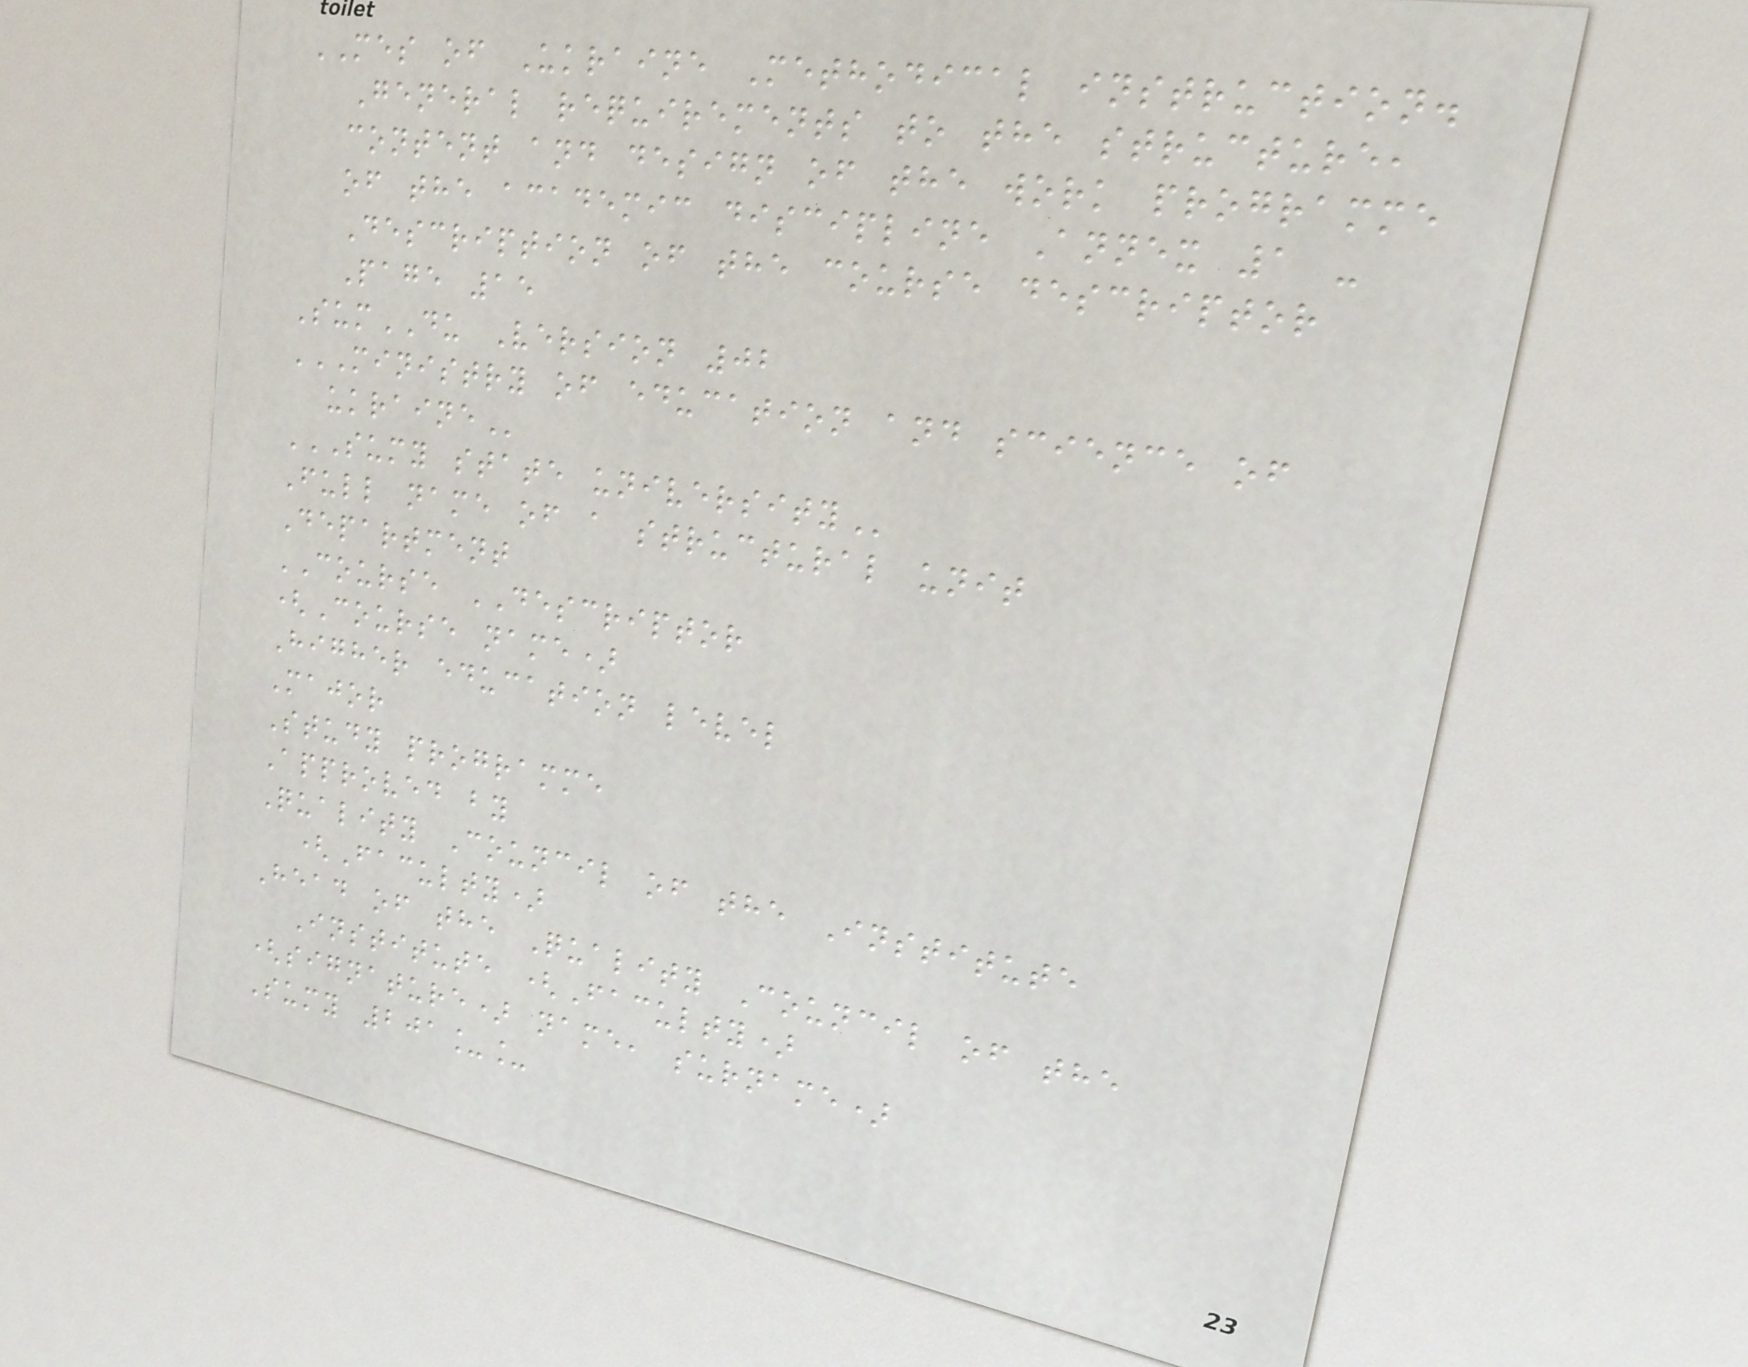MES of Ukraine Methodical instruction.
General requirements to the structure,
content and design of the work programme
of the academic discipline Annex 1 -
Description of the course descriptor
Page 15
SumDU Version 02
MINISTRY OF EDUCATION AND SCIENCE OF
UKRAINE
SUMY STATE UNIVERSITY
Full name of a structural unit
Department
COURSE DESCRIPTOR
(Course name)
Higher education level
Major
Study programme
Approved by
Quality Council of the Institute
(Faculty)
Head of the Quality Council of the
Institute (Faculty)
(signature) name, surname)
Sumy 201__
